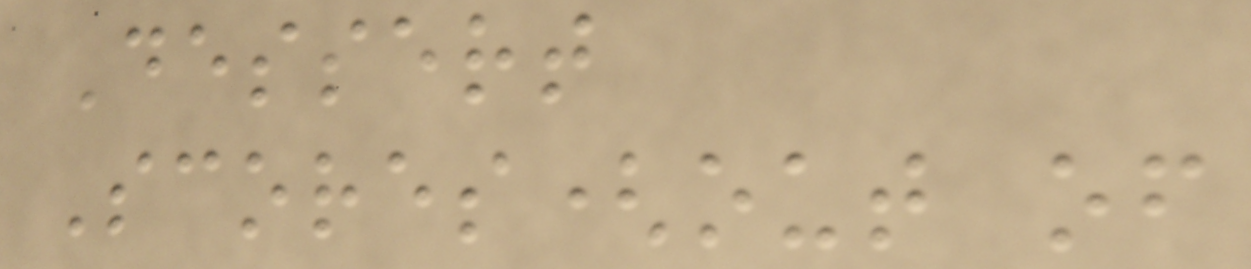Dessert
Scores(out of
